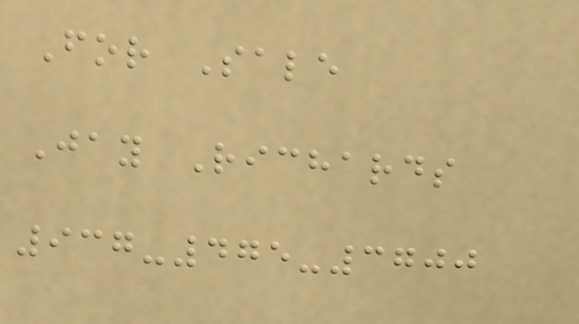For Sale
Jay Richards
937-475-3700
